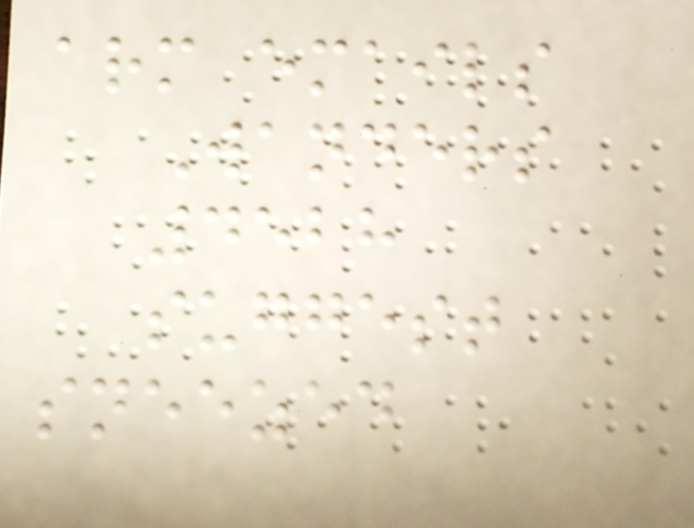arm emails
Wanders
4528
suggest
sneezed
